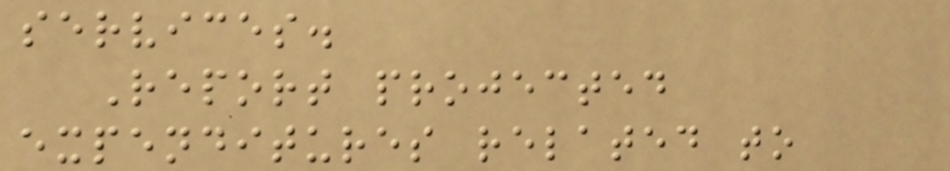services.
Report projected
expenditures related to
